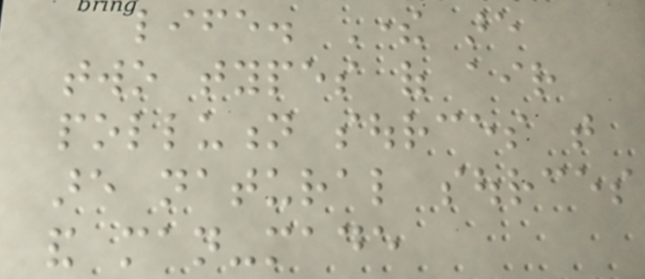life. There are
two types of air
pollution sources that
are natural sources
and man-made
